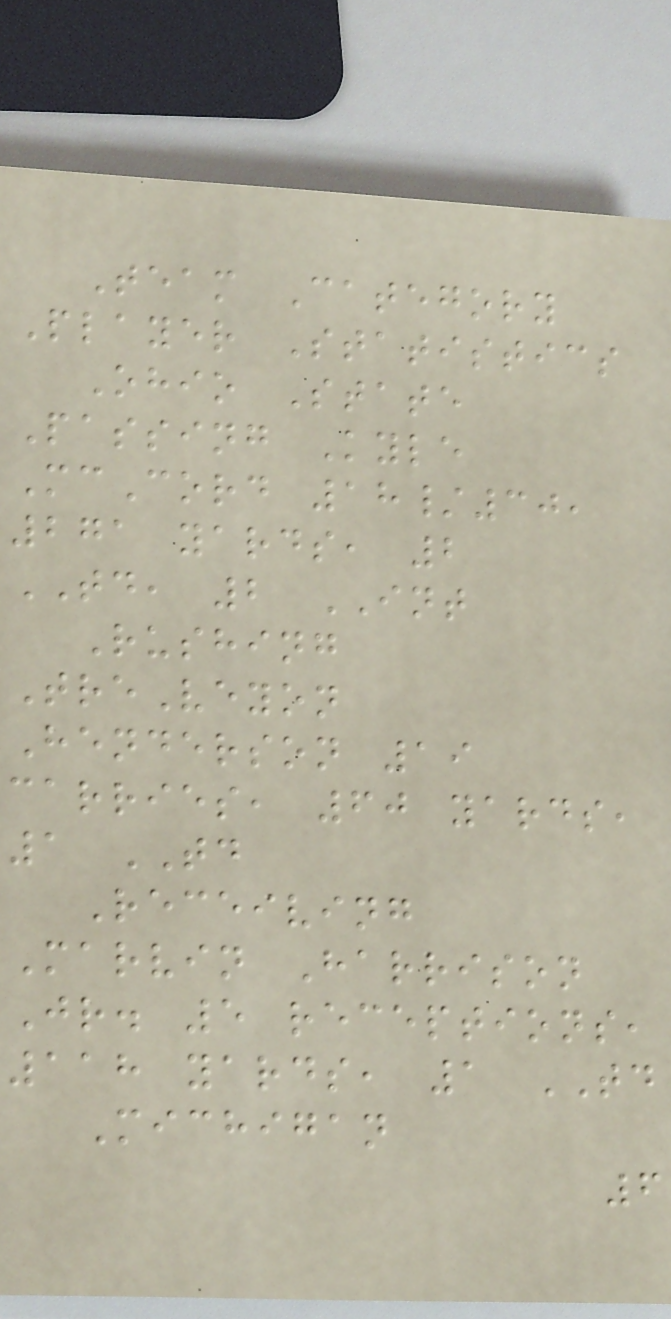Team Category
Player Statistics
Ohio State
Passing Kyle
McCord 18/30,
271 yards, 2
TD, 2 INT
Rushing
TreVeyon
Henderson 19
carries, 60 yards,
1 TD
Receiving
Marvin Harrison
Jr. 5 receptions,
118 yards, 1 TD
Michigan
6
